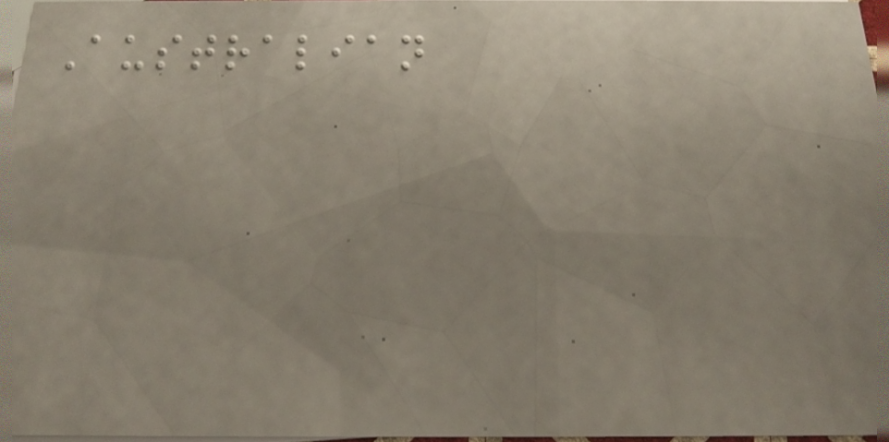Australian
